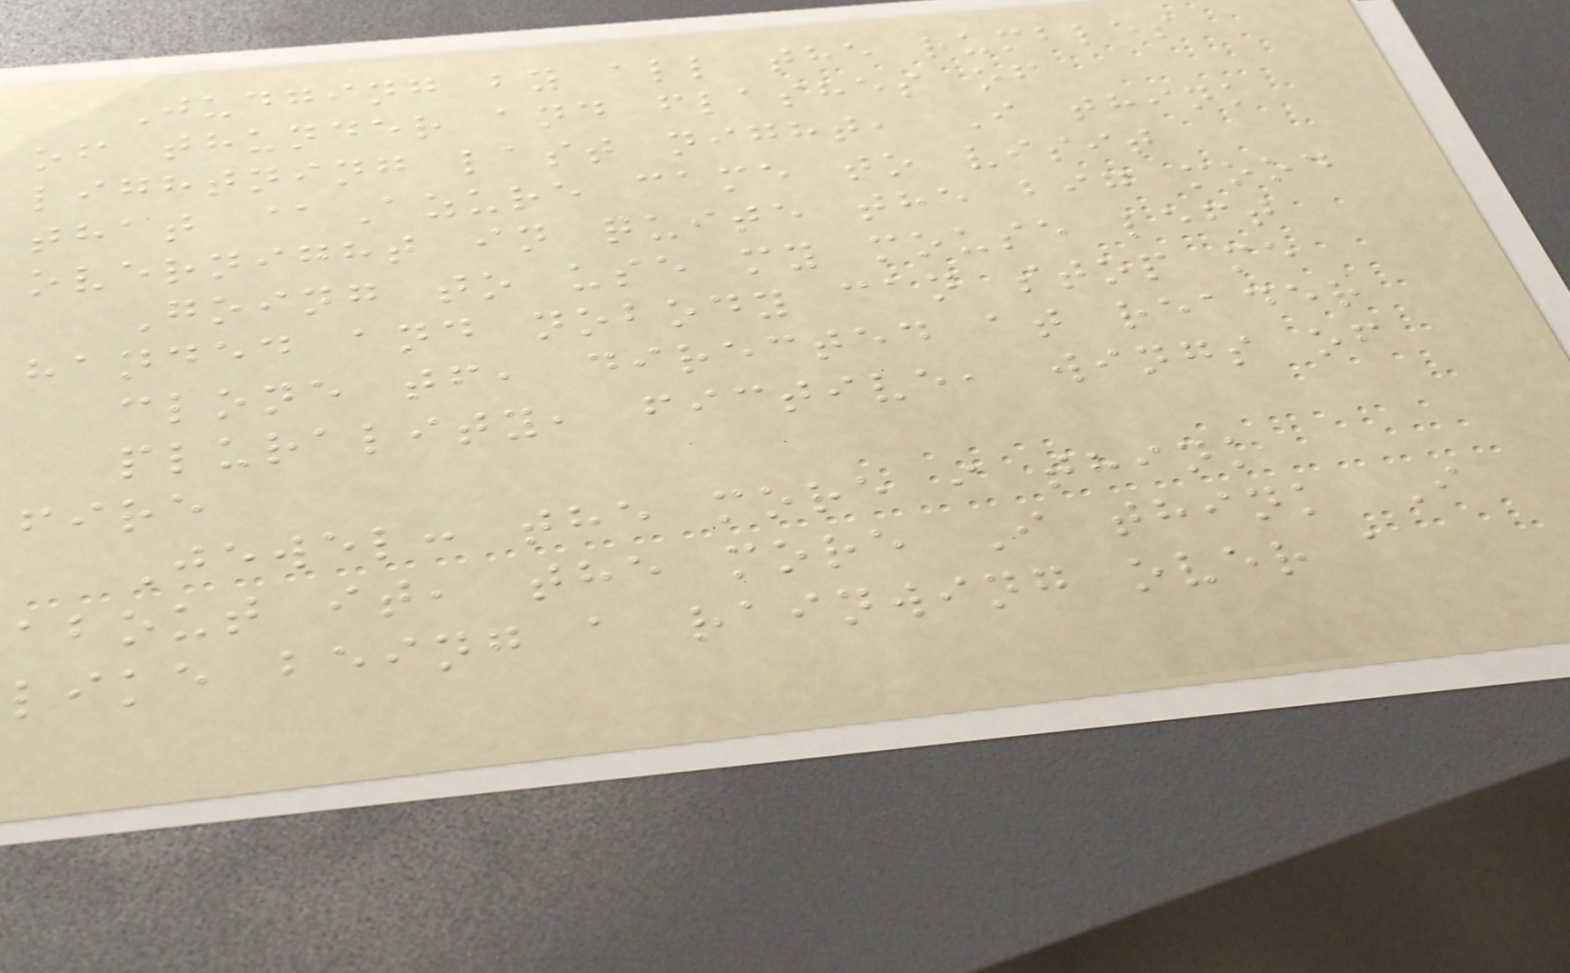Judging by all the rumbles
of thunder and flashes of
lightning last night, I think
that @Azure came to visit
overnight in quite the big mood
Going to use my mouse left
handed and nobody can stop me
clone tf, directed at reader
plurality, fictive, wings of
fire
Jewel: the more i think
about it, the more I think I
like being a rainwing over a
